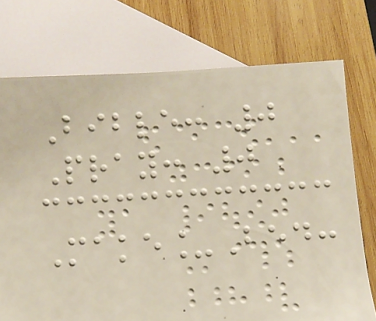Bible: 0
Pray: 0
Make_Bed:
